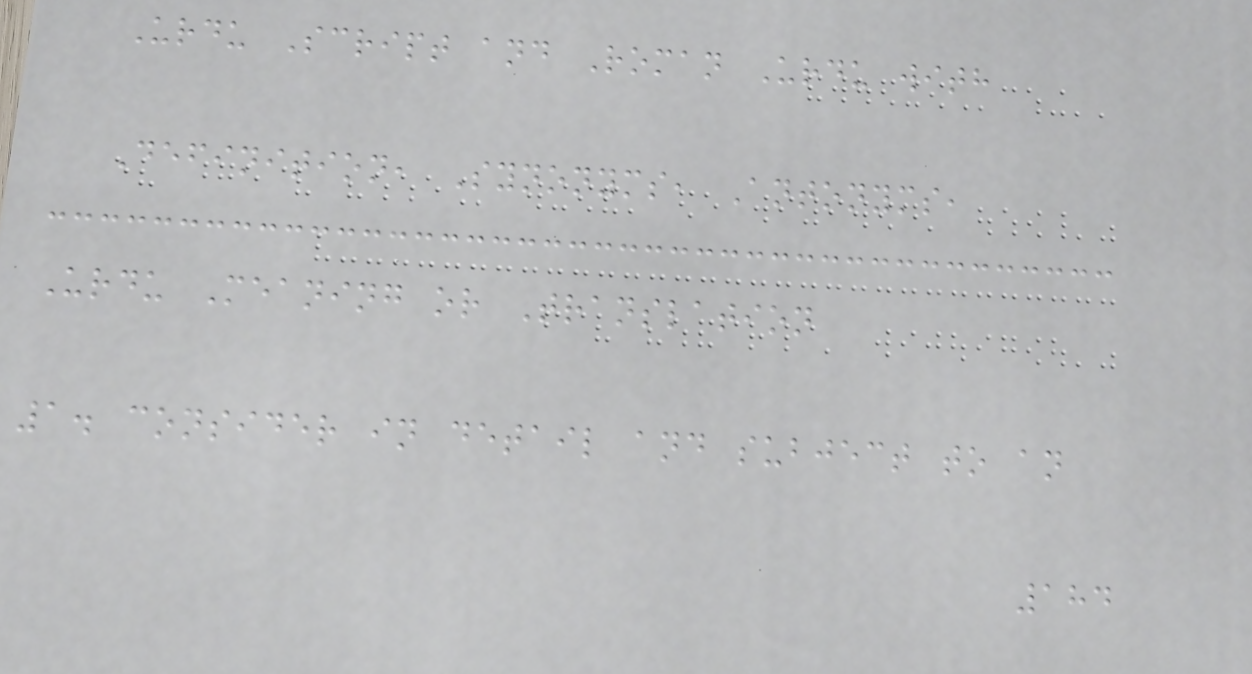Urdu Script and Roman Urdu with
Definition, Synonyms, Antonyms,
Urdu Meaning or Translation
1. consider in detail and subject to an
184
